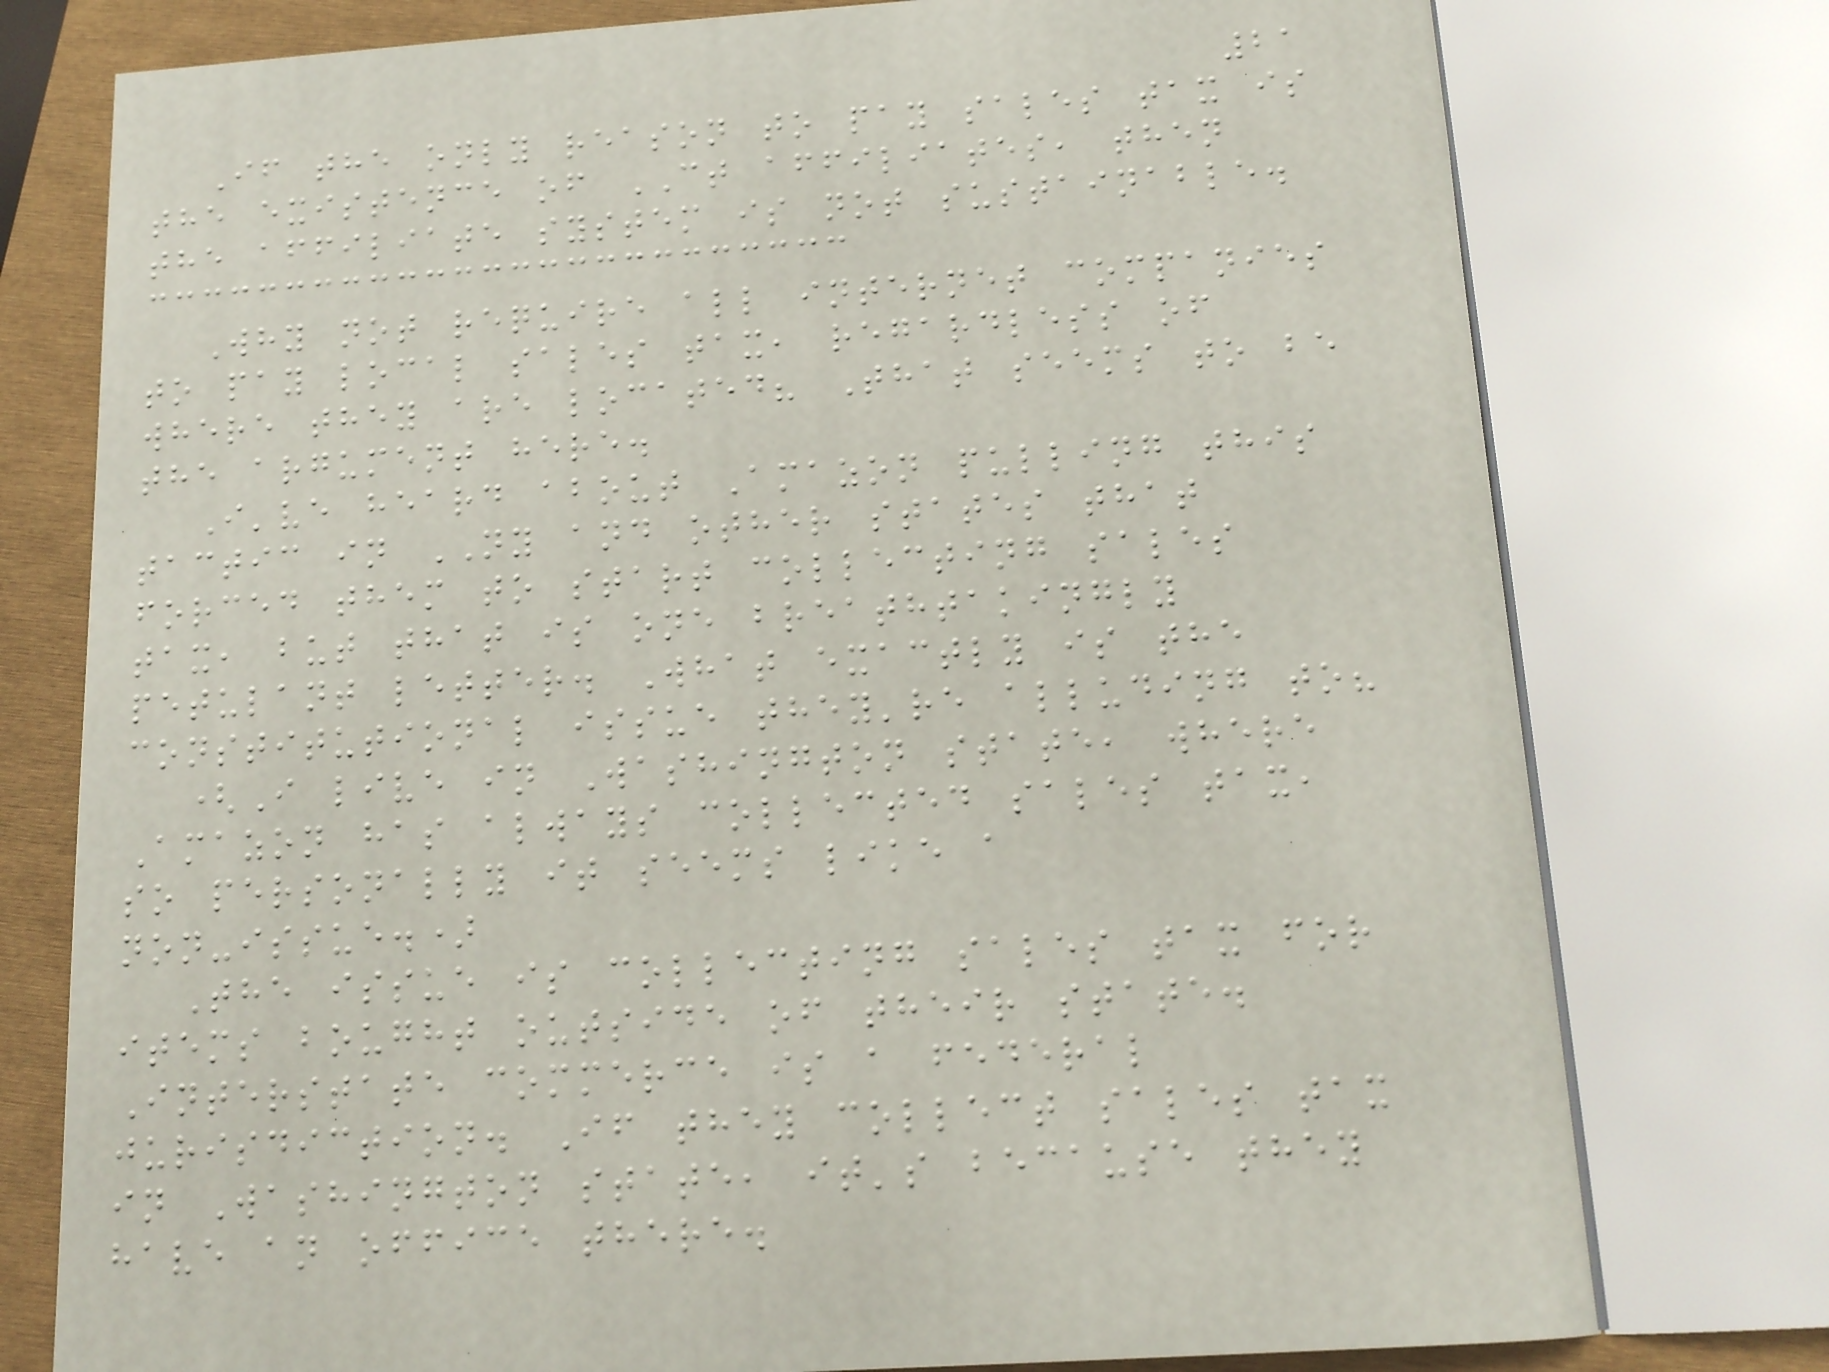21
If the only reason to pay sales tax is
the existence of CT affiliates, then
the affiliate system is not sustainable.
Why not require all internet companies
to pay local sales tax, regardless of
where they are located? That seems to be
the argument here.
I've heard about Amazon pulling this
tactic in NY and other states that
forced them to start collecting sales
tax, but that is one breathtakingly
petulant letter. What exactly is the
constitutional issue they're alluding to?
(I live in Washington state, where
Amazon has always collected sales tax,
so personally it seems like a
non-issue.)
The issue is collecting sales tax for
items bought outside of their state.
Interstate commerce is a federal
jurisdiction. If they collect sales tax
in Washington state, it's because they
have an office there.
